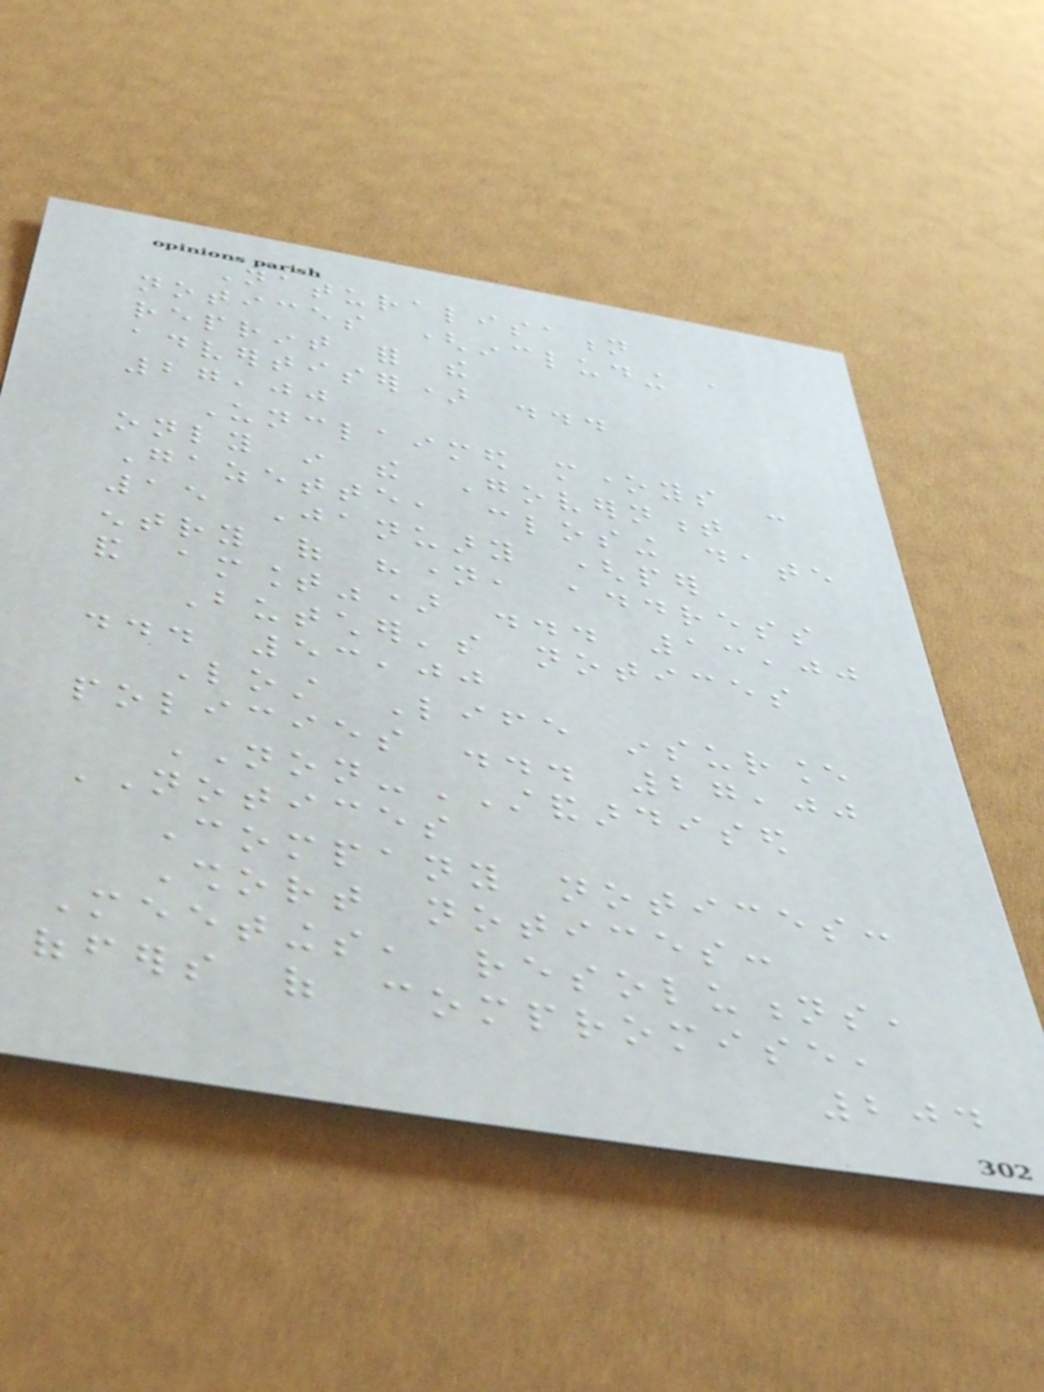Naturalisation
notices (including a
reprint for the
advertiser) ...
27,00
Unclaimed moneys -
only in the Government
Gazette, closing date
15 January (per
entry of "name, address
and amount") ... 13,00
Butcher's notices
... 53,00
Lost Life insurance
policies ... 27,00
NON-STANDARDISED
NOTICES
Company notices:
Short notices:
Meetings, resolutions,
offers of compromise,
204
